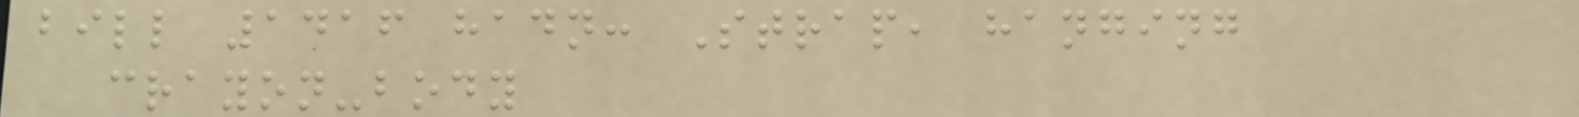bill 1416 hadn: Strap, hanging
crayon-body
